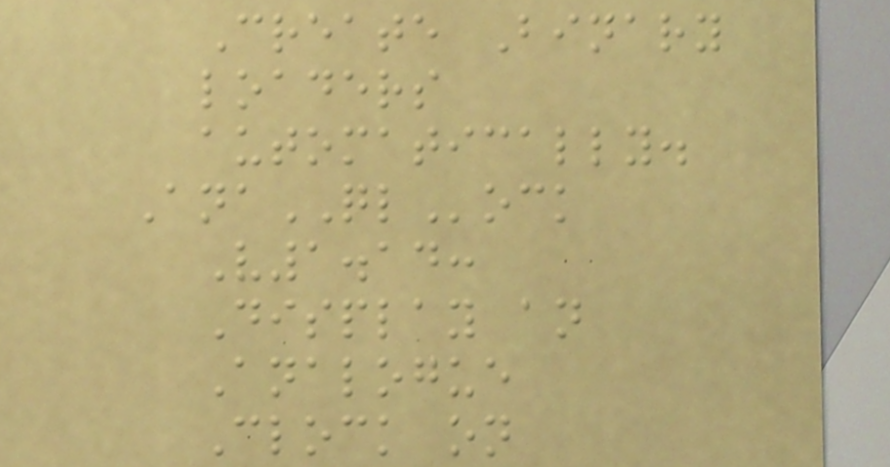Create Binary
loaders
automatically.
AnaQLock
V1.14:
Display an
Analogue
Clock on
